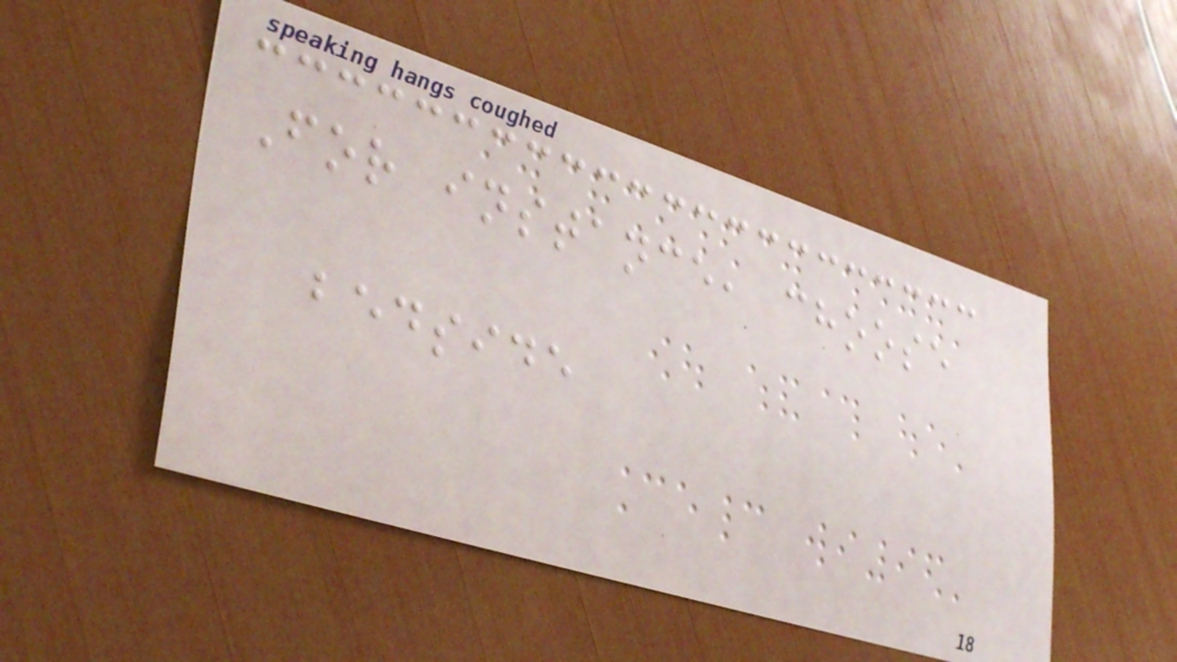For instance, choose
bedside
